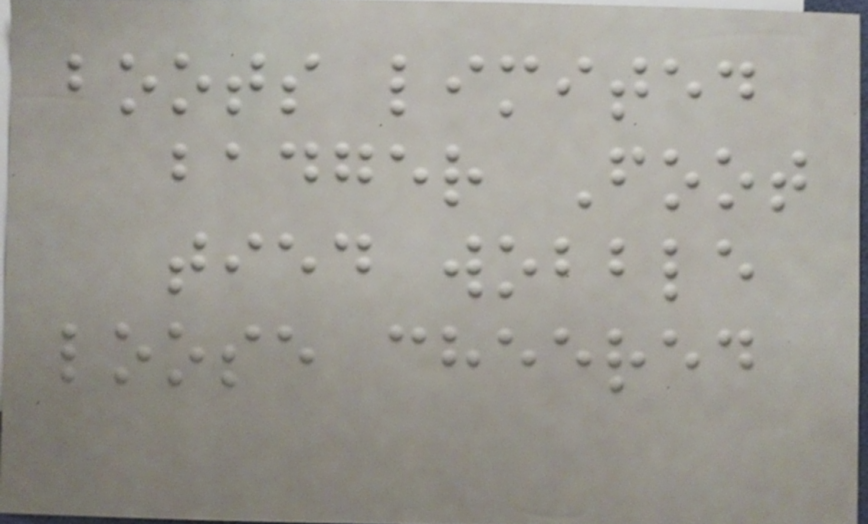boots limited
badger Foot
tied wobble
loose cheered
